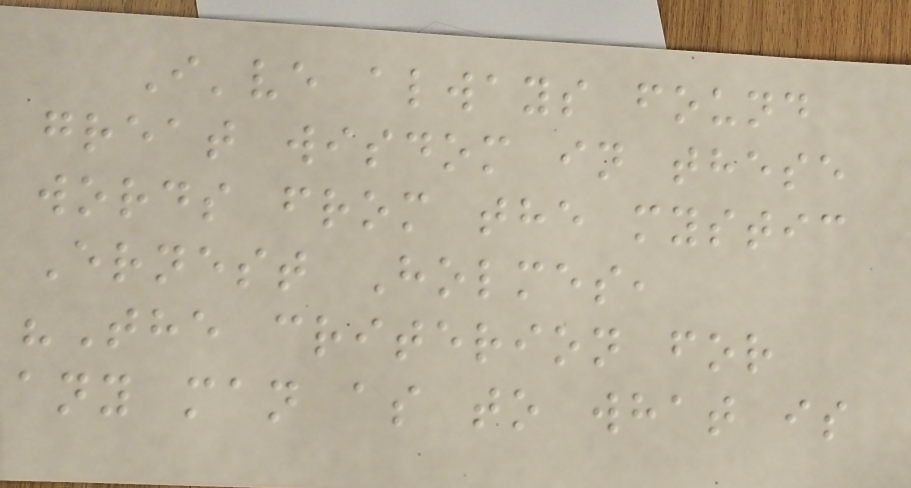I've always found
great wisdom in these
words from the mystic
Ernest Holmes,
"The criterion for
any man as to what is
